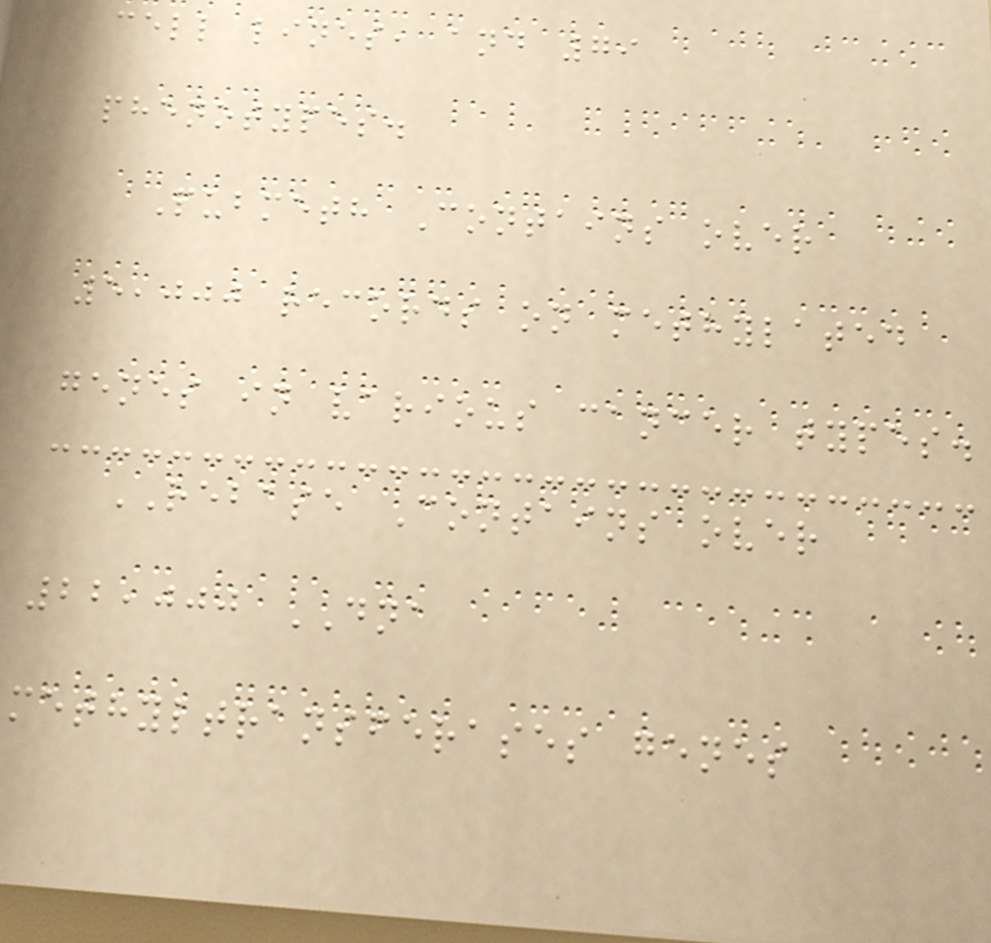cell lines, and 79
phenotypes.
Pubmeth Contains over
5,000 records on methylated
genes in various cancer types.
REBASE Contains over
22,000 DNA
methyltransferases genes
